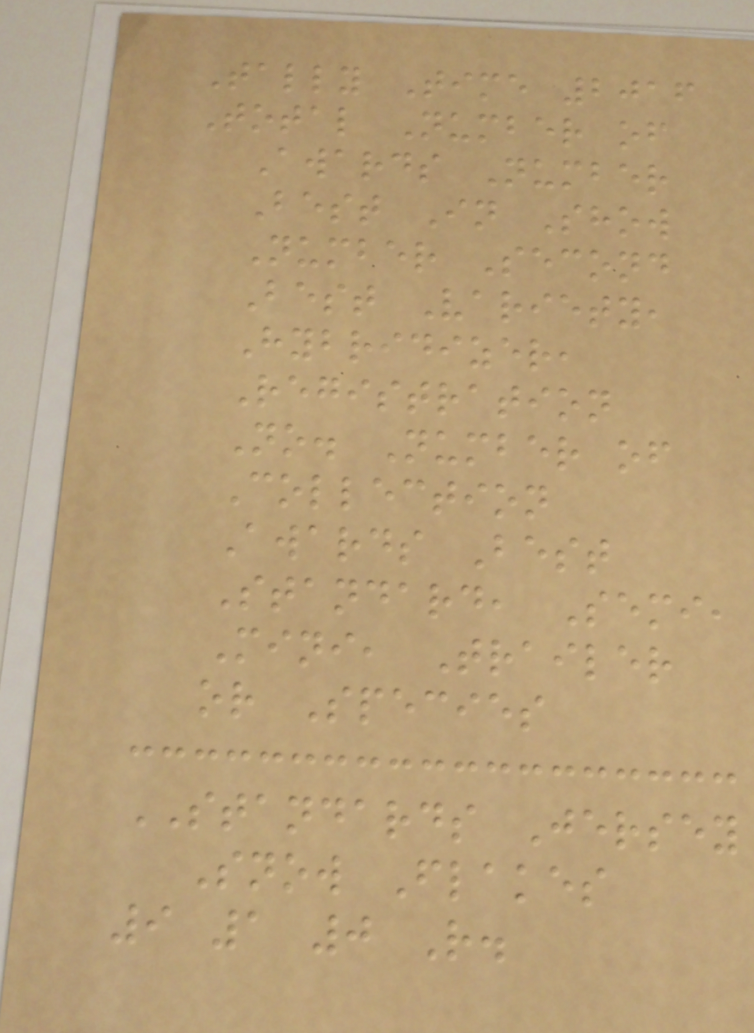Tally Time 2016
Total Number of
Awards Number
Best In Show
Number Second
Best Variety,
Hybridizer,
Registration
No. Number of
Collection
Awards Best
Standard, Semi,
Mini, Trailer
or Species
STANDARDS Jersey
Snow Flakes
9 1 0 R.
